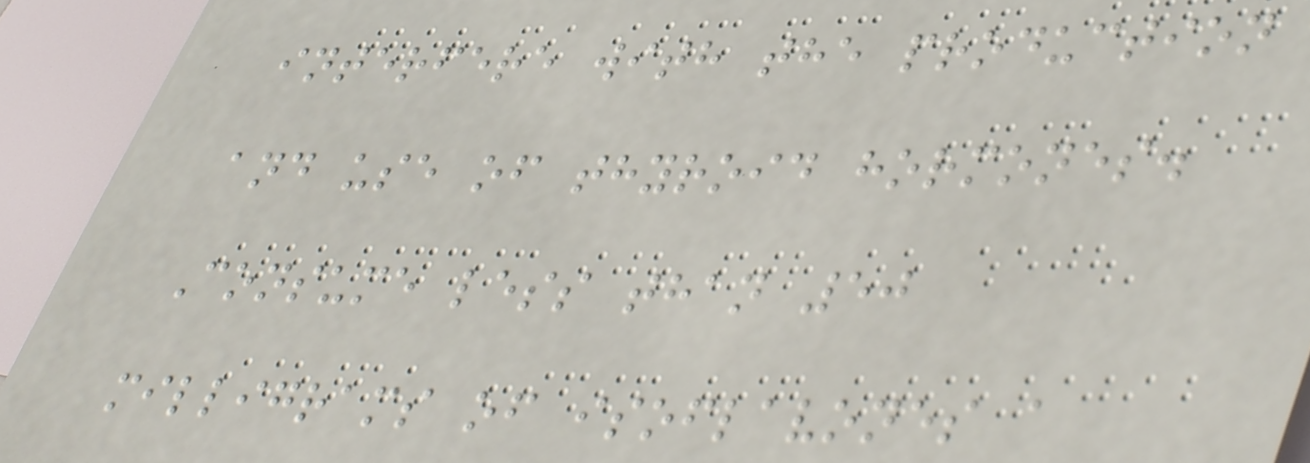interfere with the production
and use of thyroid hormones.
Consume less than 50
milligrams of isoflavones a
